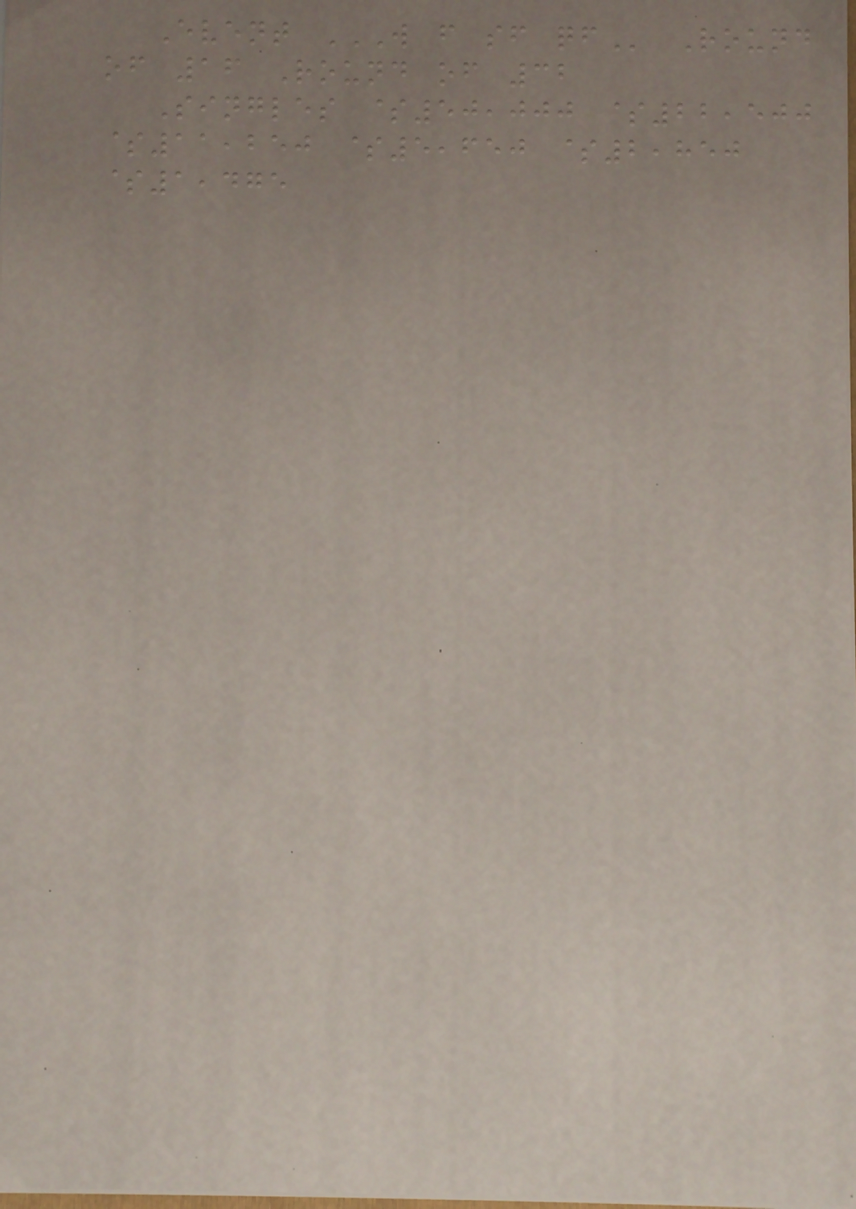Event W F SF QF Round
of 16 Round of 32
Singles $50,000 $22,500
$11,250 $5,650 $2,850
$1,475
